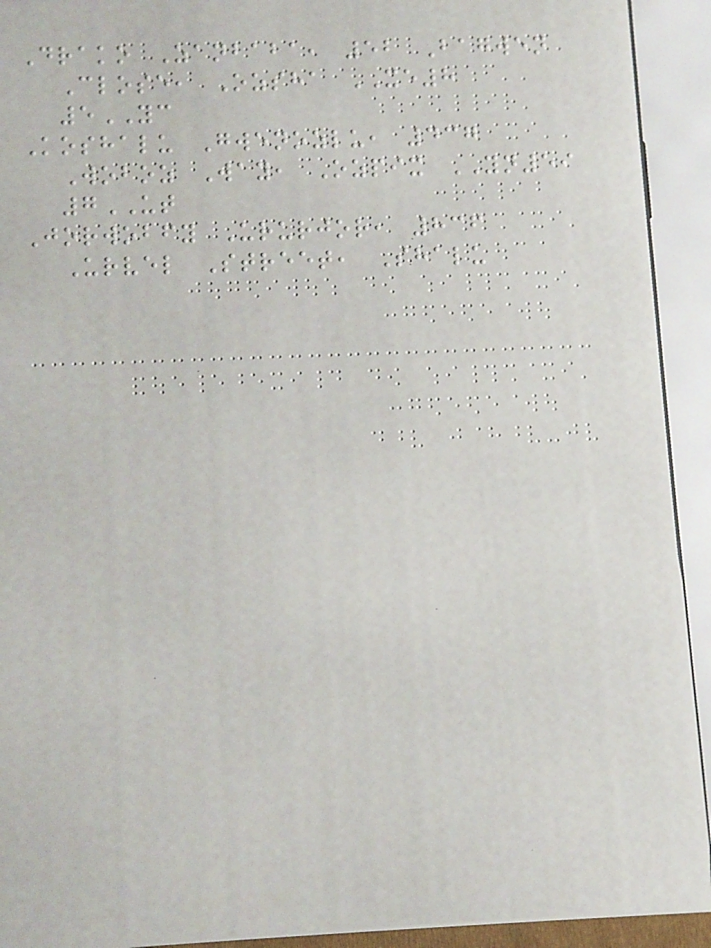Drako Zanbaba, 52 Bagwen
Close, Ozsha XE8
5YC
Koshalu Gwenozlu, 437
Woboz Way, Ozpix YN59
7UT
Jorwobfy Ururjor, 836
Urvel Street, Shalu
